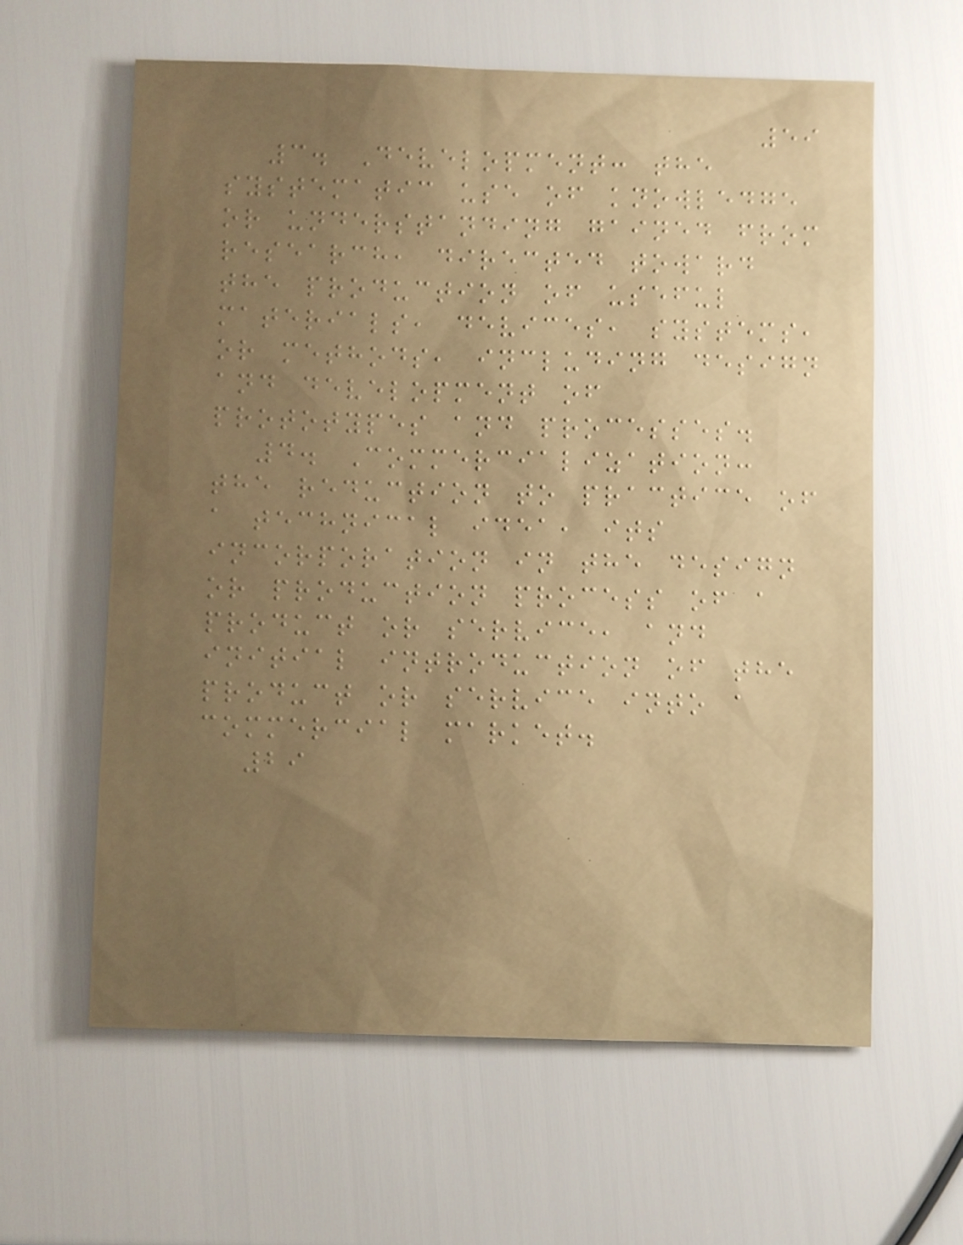59
3. Development: the
systematic use of knowledge
or understanding gained from
research, directed toward
the production of useful
materials, devices, systems,
or methods, including design
and development of
prototypes and processes.
4. Commercialization:
the reduction to practice of
a technical idea, its
incorporation in the design
or production process of a
product or service, and
initial introduction of the
product or service into a
commercial market.
29
